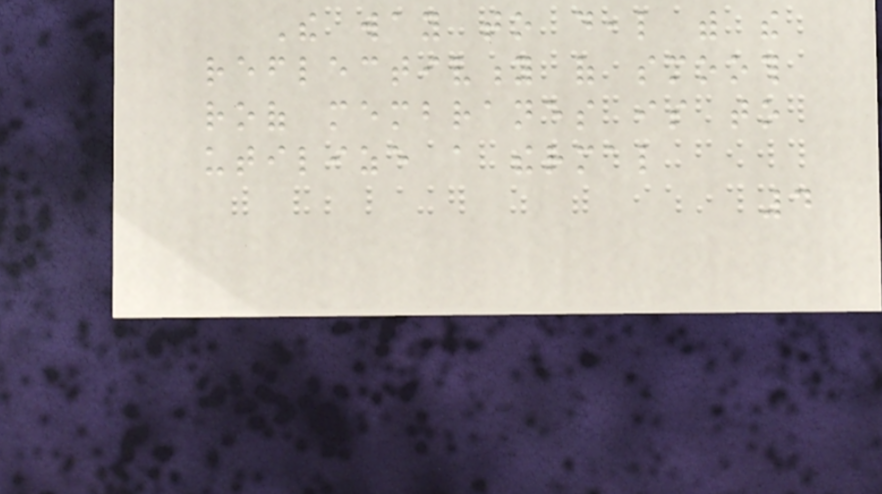The way to deal with the
reflectivity of smooth
roof membranes is to
utilize a thermal
4
